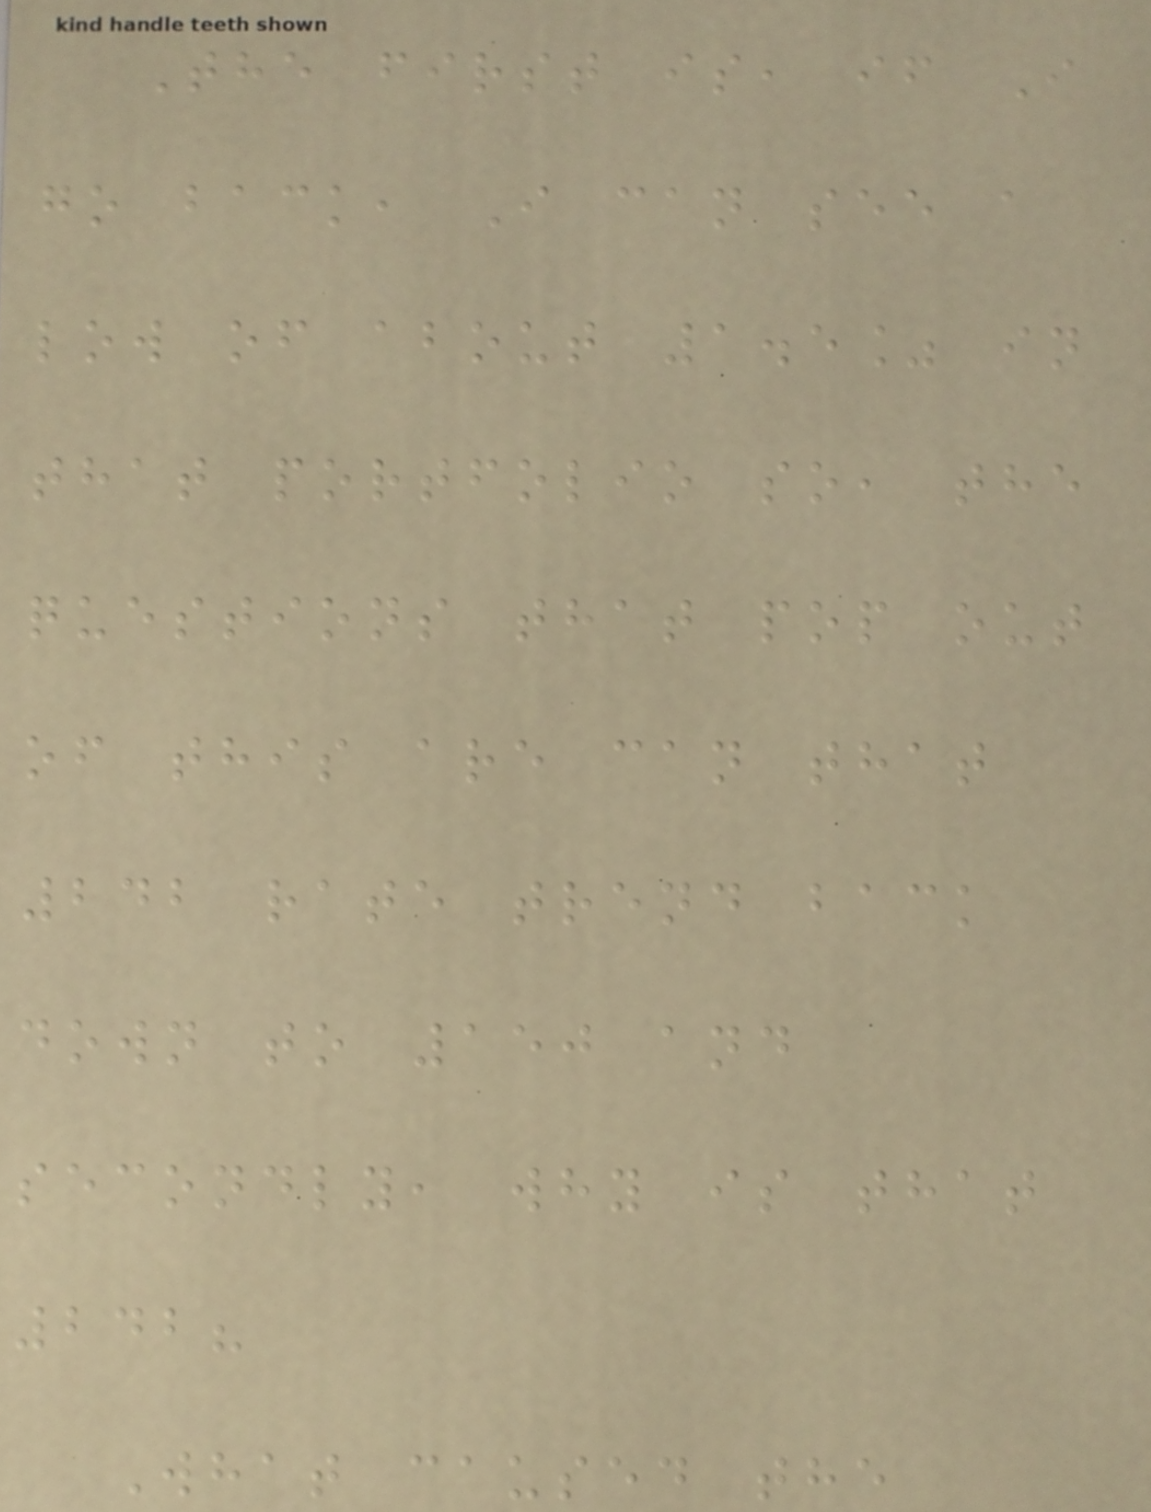The first is, if I
go back, I can see a
low of about 1.5% in
that portfolio so, the
questions that pop out
of this are can that
242 rate trend back
down to 150 and
secondly, why is that
242?
What caused the
